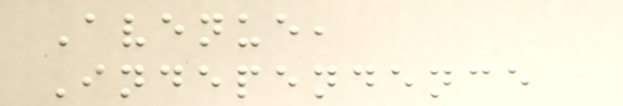Avenue,
Independence
